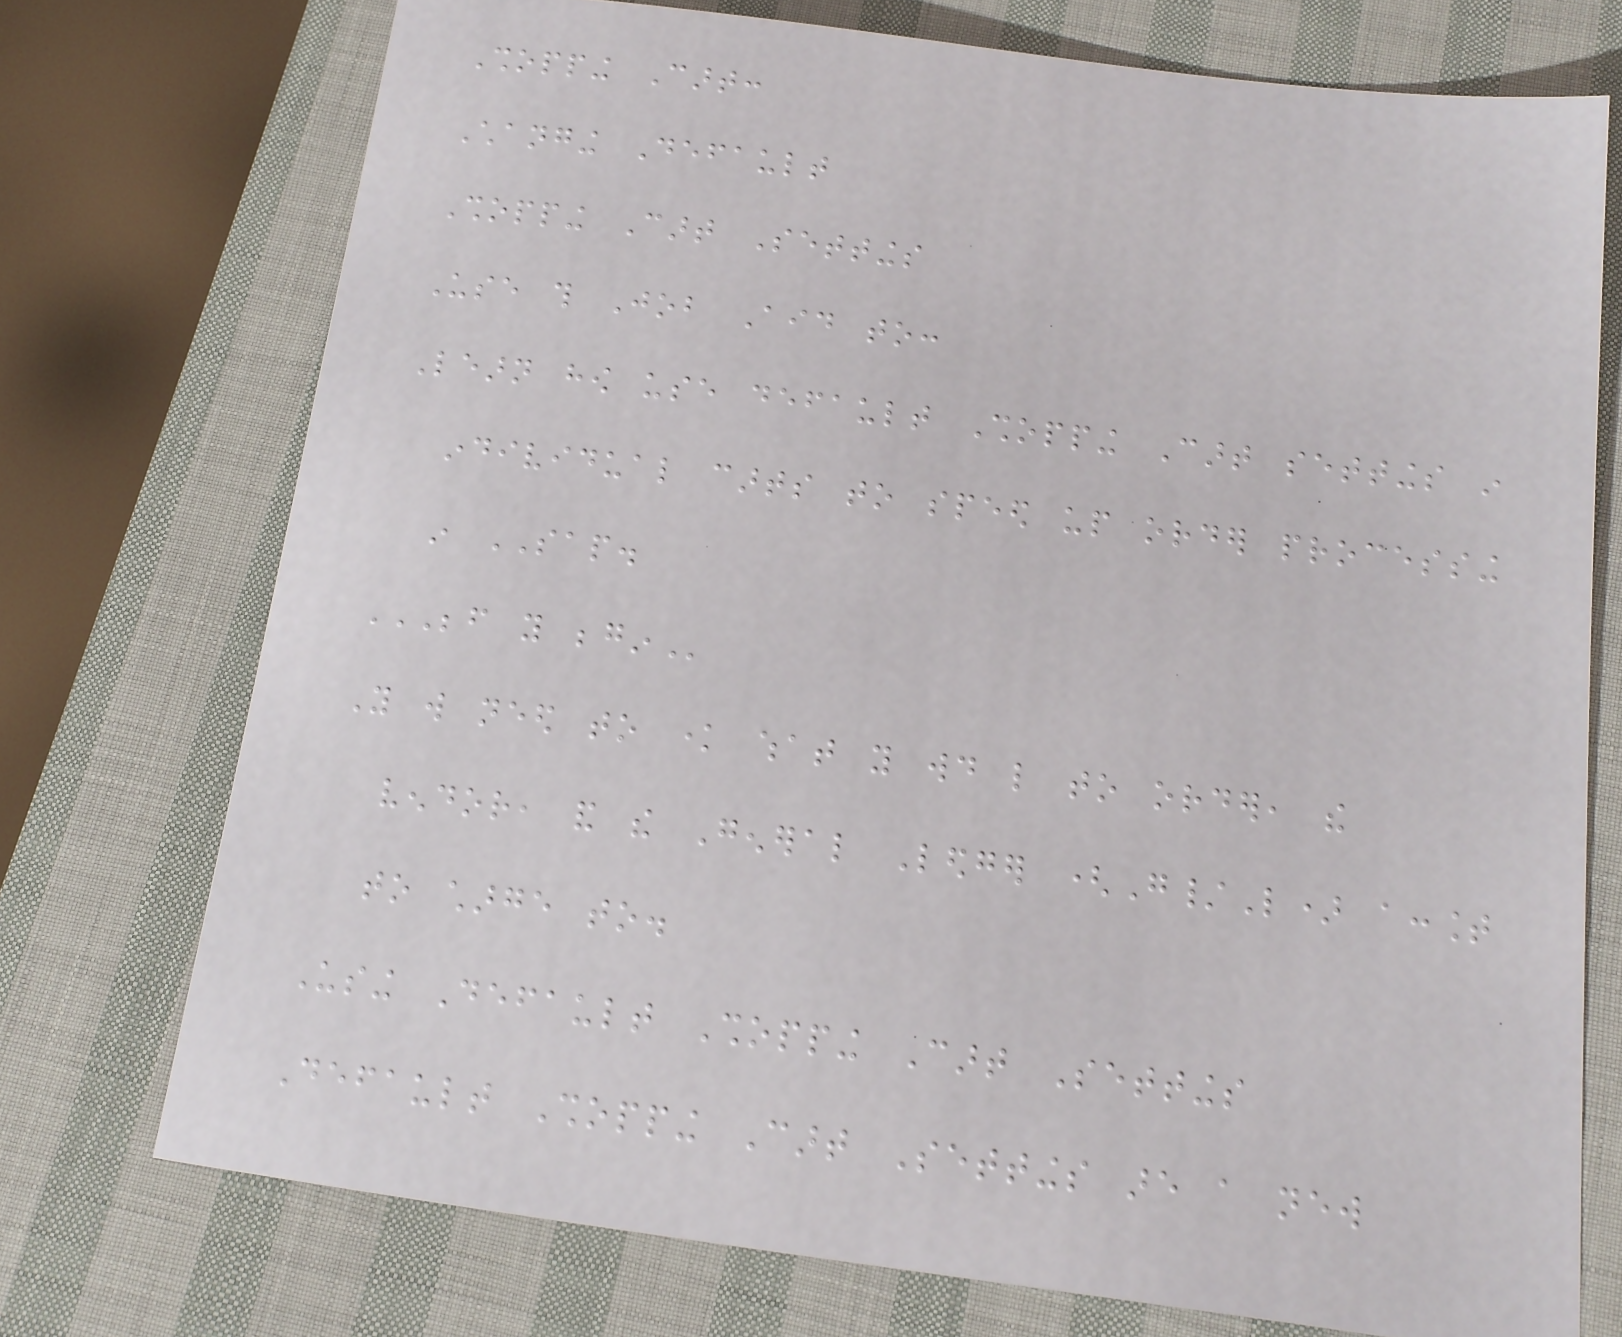Shopping Cart:
Changing Default
Shopping Cart Settings
Use this Job Aid to:
Learn how use default Shopping Cart settings in
individual carts to speed up order processing
in SAP.
BEFORE YOU BEGIN
You will need to know what you would like to order, the
vendor, and the General Ledger (G/L) account
to charge to.
Using Default Shopping Cart Settings
Default Shopping Cart Settings are a new
